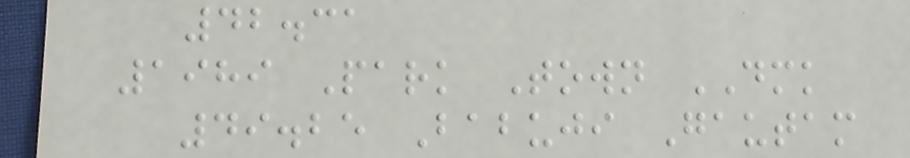42.31
1989 Park Town DMK
49.25 Babuji Gautam
